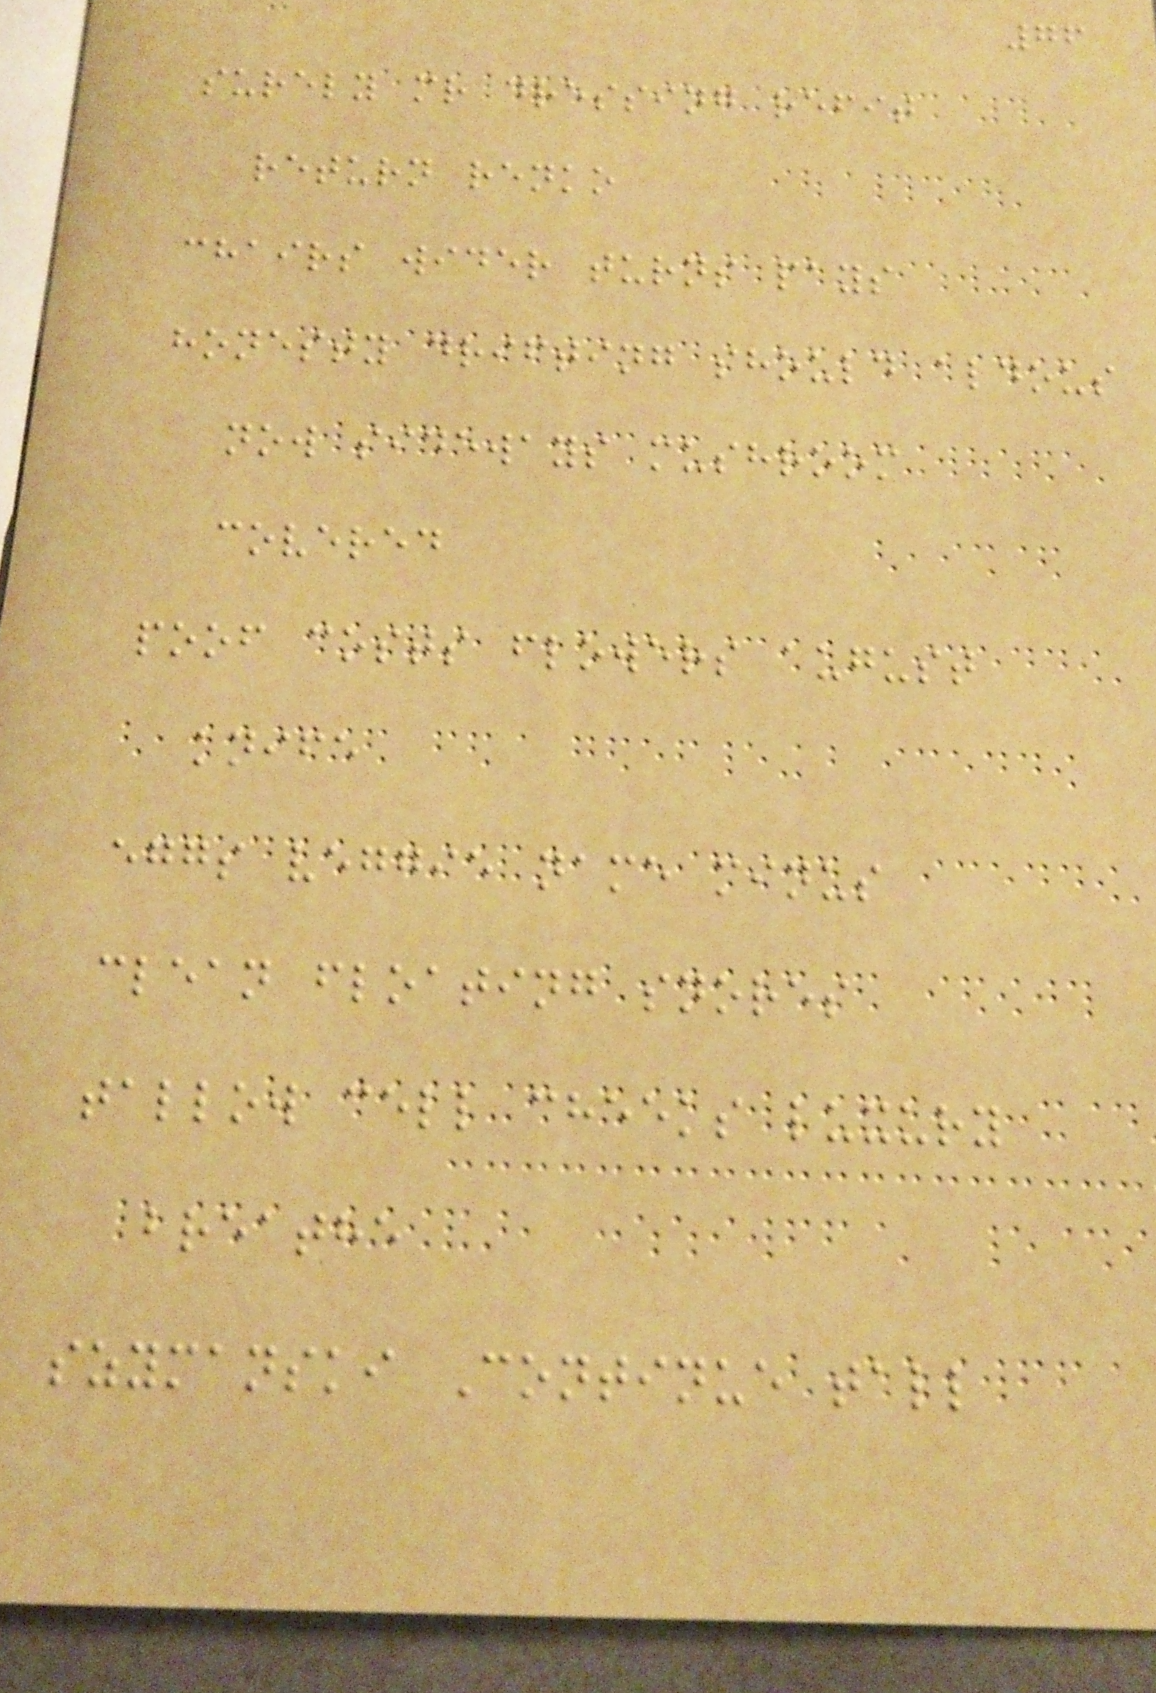76
surely mr dressing refit
return renko
chairs wider turns pays
honesty drifting should aldous
now sideways mushroom
covered
poof costs flowers august
knife
eggs veggie name minus
clean floating snores
tallow cell cheeks luxury
breathe
szymanski Continue tall
